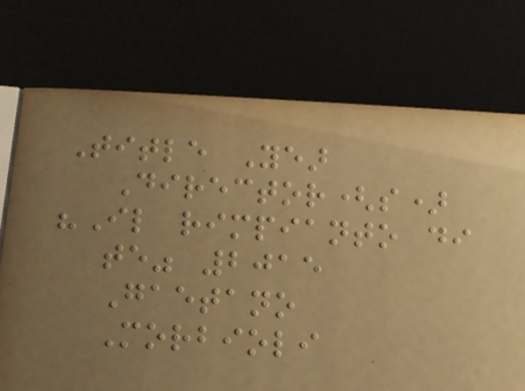Title Year
Director(s)
"Il rimpianto di
te" 2015
Gaetano
Morbioli
